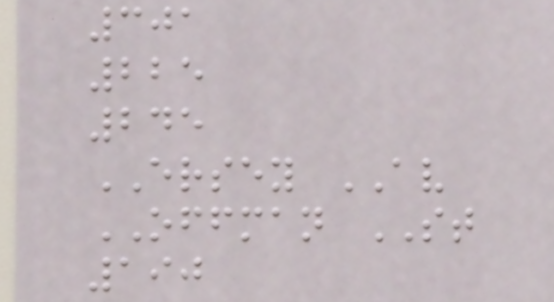301
225
245
ERSEY AV
OFFMAN ST
190
